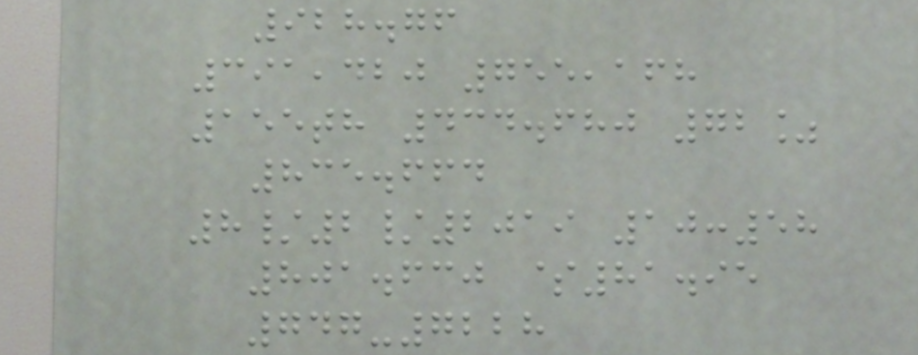928.76
391,420 755,168
155th 434.680 72%
835.664
8/2/2019 10:58
801.630 $81.95
747-7228
